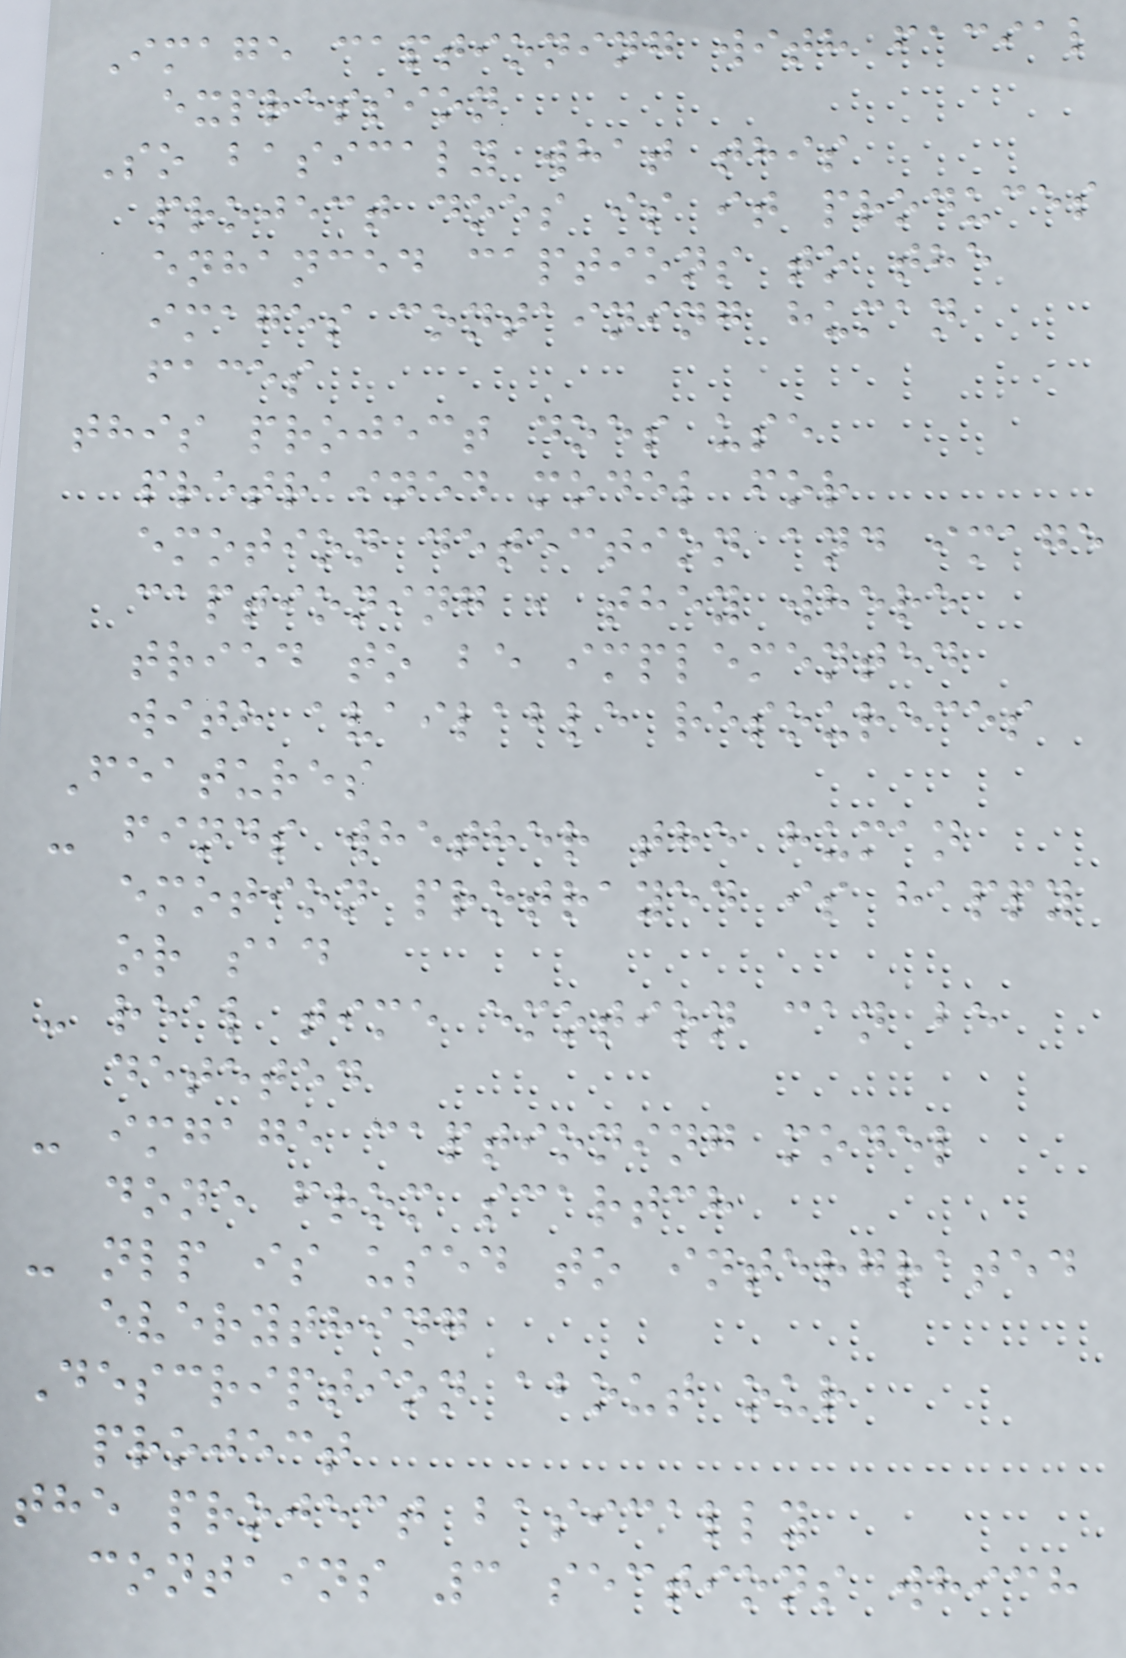Image captioning with facial
expression
So basicaly what this
project does is it produces
enhanced captions to the
images containing human
faces
this project does use
pretrained model for
emotion detection and image
captioning , they where
tried to be implemented
with available resoureces
Features
- finds whether the human
emotion protrayed is happy
or sad
- real time emotion can be
deteted
- imgage captioning model
done from scartch
- nlp is used to intergrated
everything
Description about our
project
the project basically
contains 3 sections which
